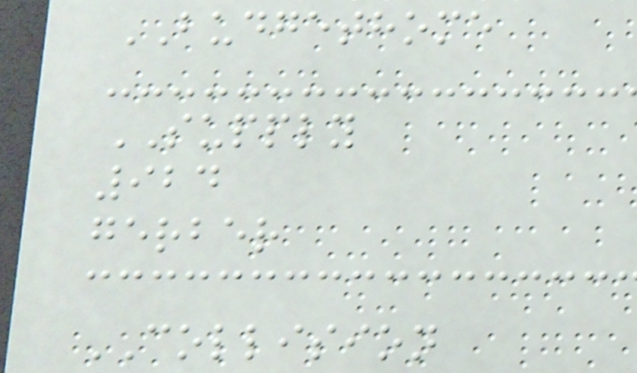BUDGETHOME
SUPPLY
924
gerber
COLLISION
